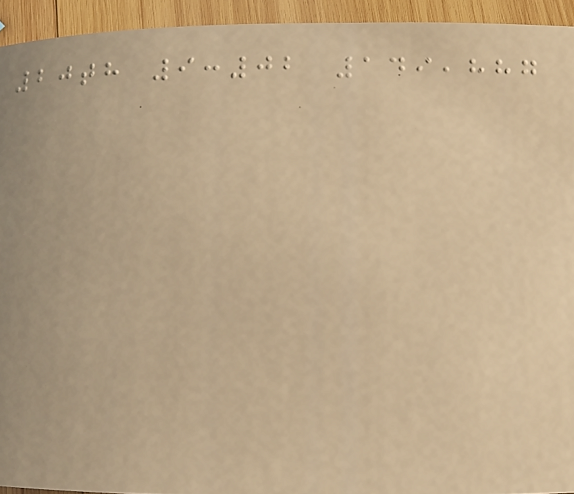20th 9:02 149,887
